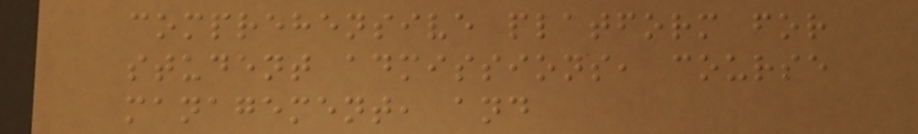comprehensive platform for
student admissions, course
management, and
